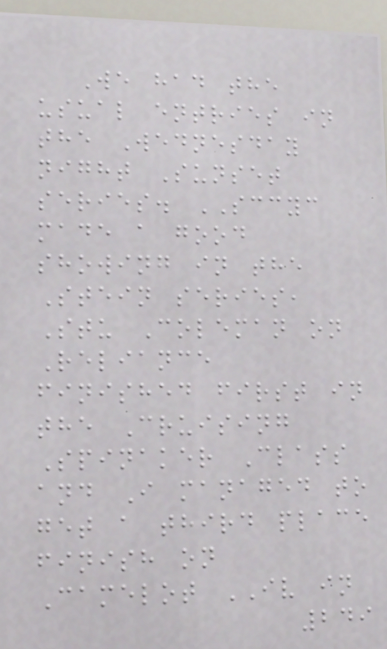We had the
usual entries in
the Wednesday
night Sunset
series. SCCYC
made a good
showing in the
Stein series,
Stu Coleman on
Reliance
finished first in
the Cruising
Spinaker Class
and I managed to
get a third place
finish on
Camelot IV in
249
